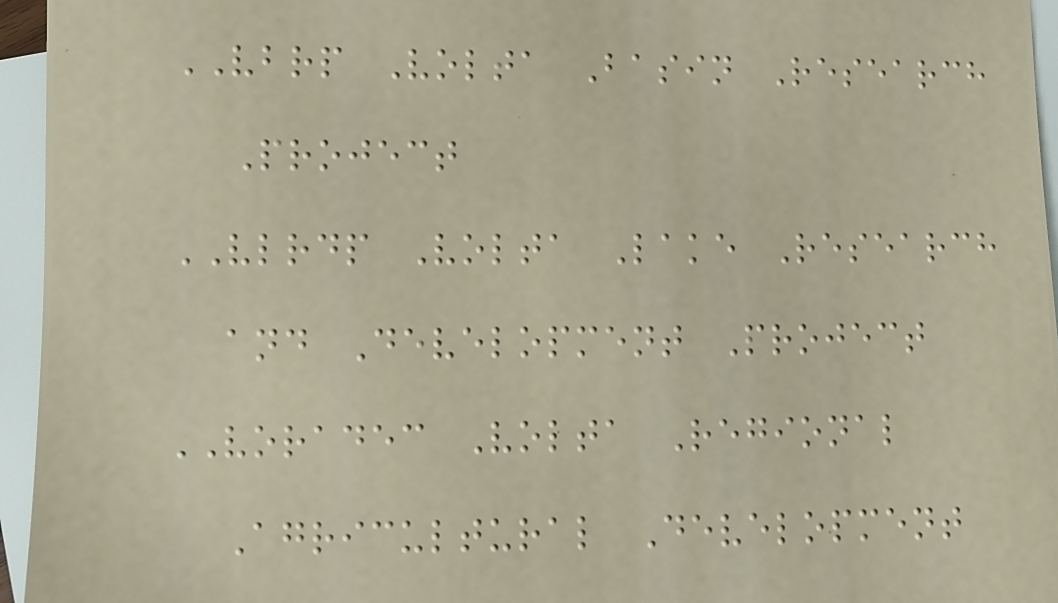VBRP Volta Basin Research
Project
VLRDP Volta Lake Research
and Development Project
VORADEC Volta Regional
Agricultural Development
